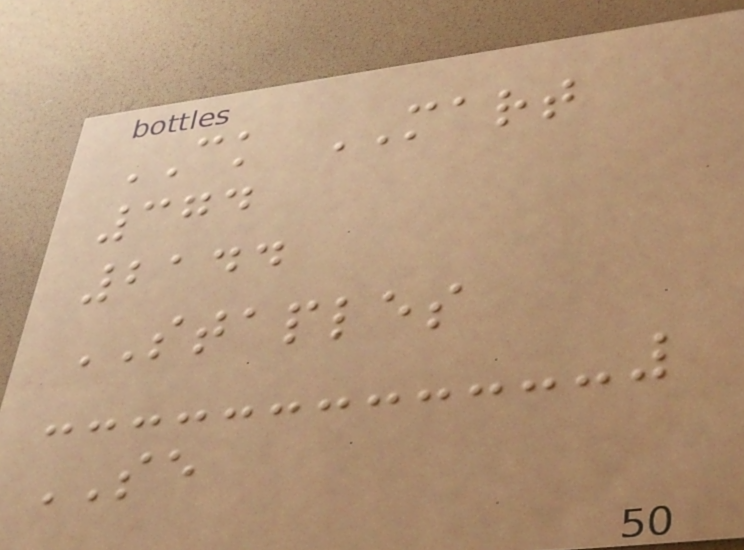CK MART
374
2144
STAPLES
SE
